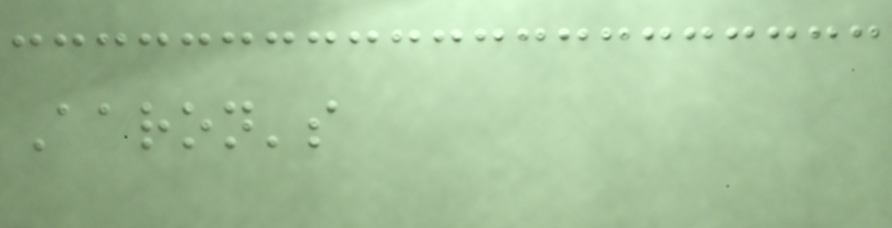Aaron's
